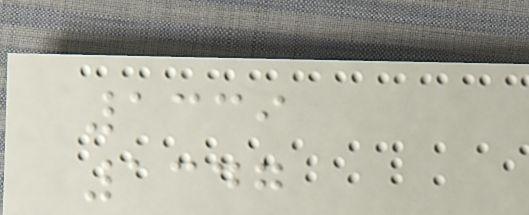1339
1347
